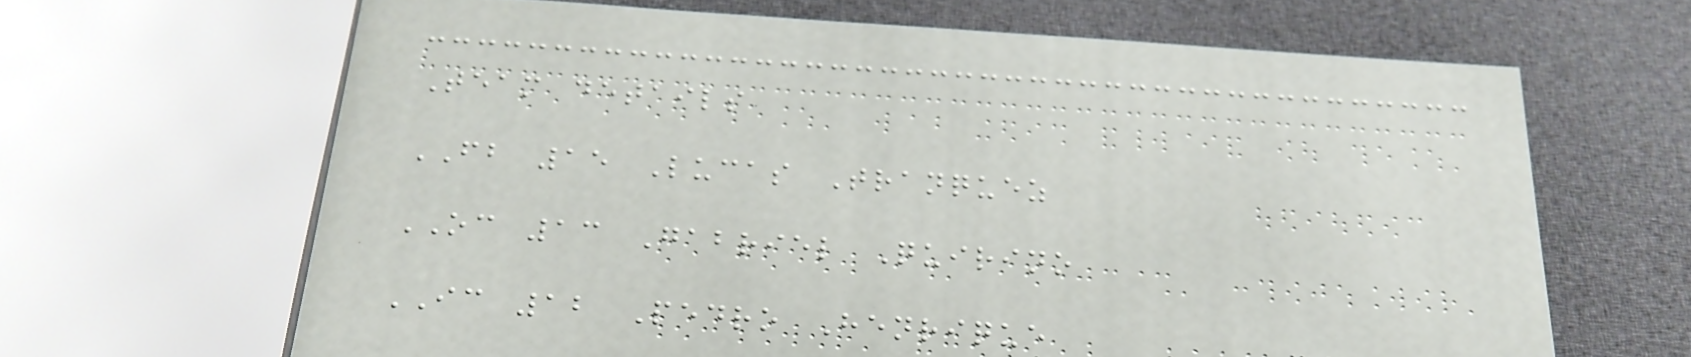Team details
FB 15 Lucas Tranquez
OC 13 Gabriel Quirino
IC 12 Pedro Henrique
